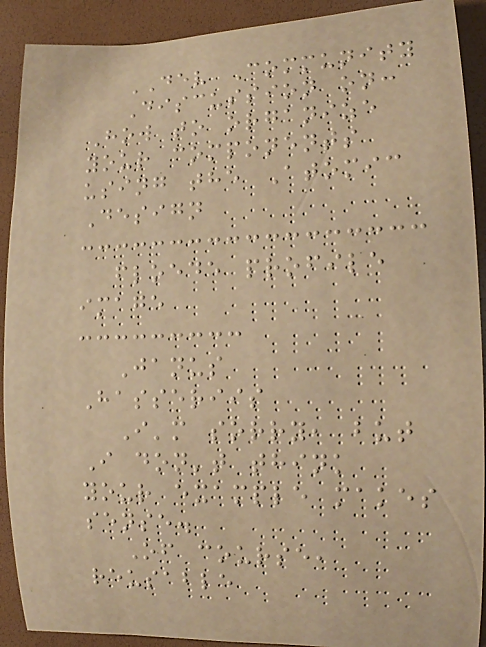DEV Community
Discussion on:
How to organize
your components
using the Atomic
Design
floede profile
image
Janus
Hasseriis
I'm sorry, but
I don't think
your example makes
sense.
Of course,
reusable
